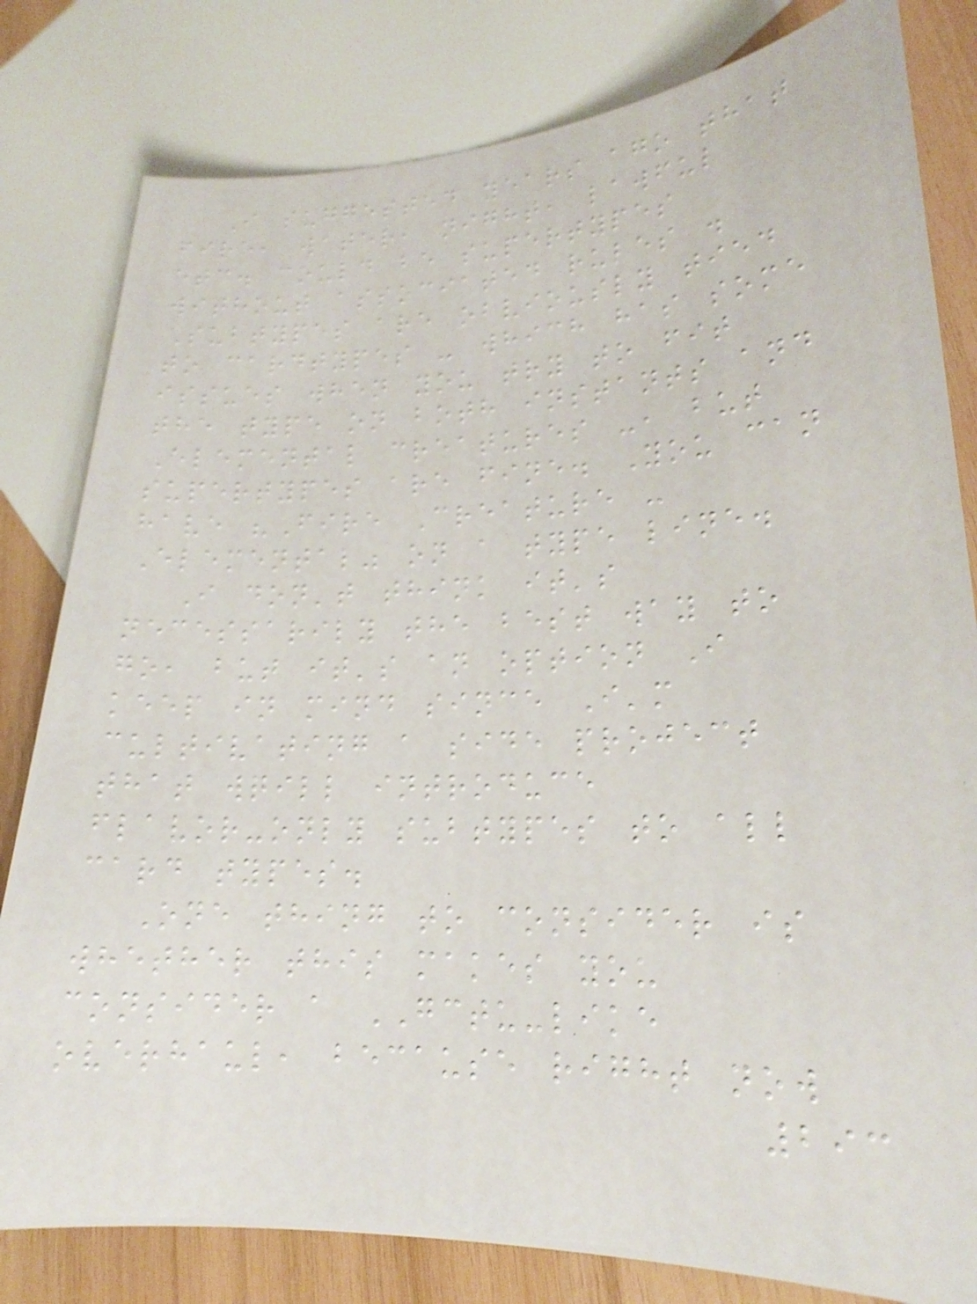I suggested years ago that
fire, water, night, lawful
etc. could be supertypes
without associated rules .
Subtypes are obviously tied
to cardtypes - which has some
issues when you try to fit
the type on both instants and
Elemental creatures -, but
supertypes are fine. You can
have "Fire Creature -
Elemental" on a type line.
I don't think it's
necessarily the best way to
go, but it's an option I
keep in mind since I'm
cultivating a side project
that wqill introduce
flavor-only subtypes to all
card types.
One thing to consider is
whether this makes you
consider a GCTU-like
overhaul, because right now
293
